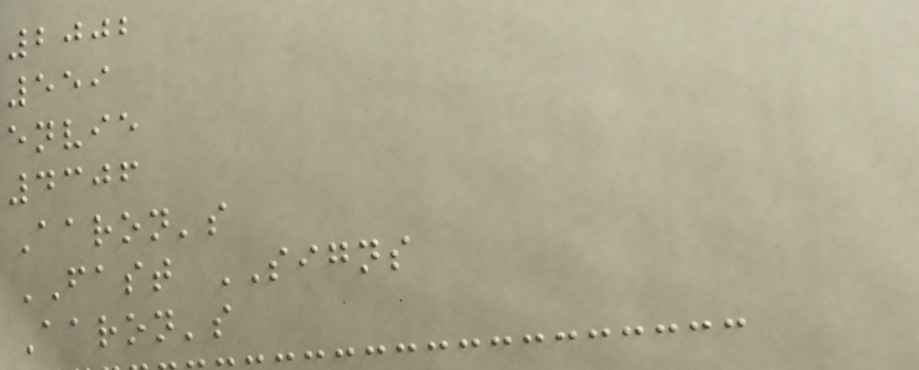2002
559
envie
4306
Aaron's
FAST SIGNS
Aaron's
